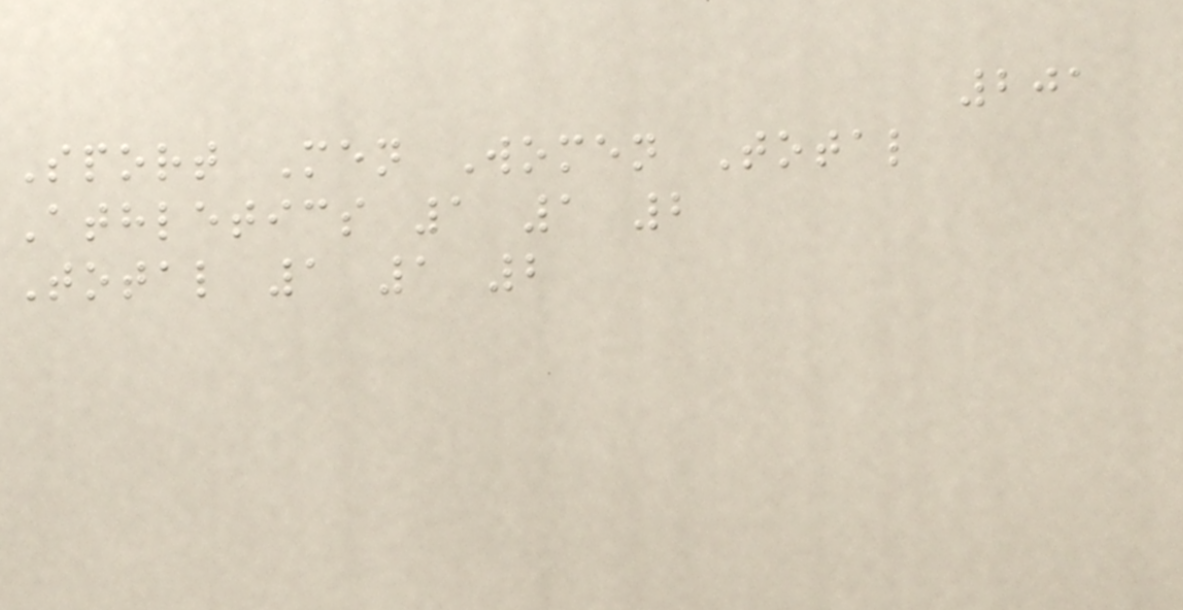201
Sport Men Women Total
Athletics 1 1 2
Total 1 1 2
